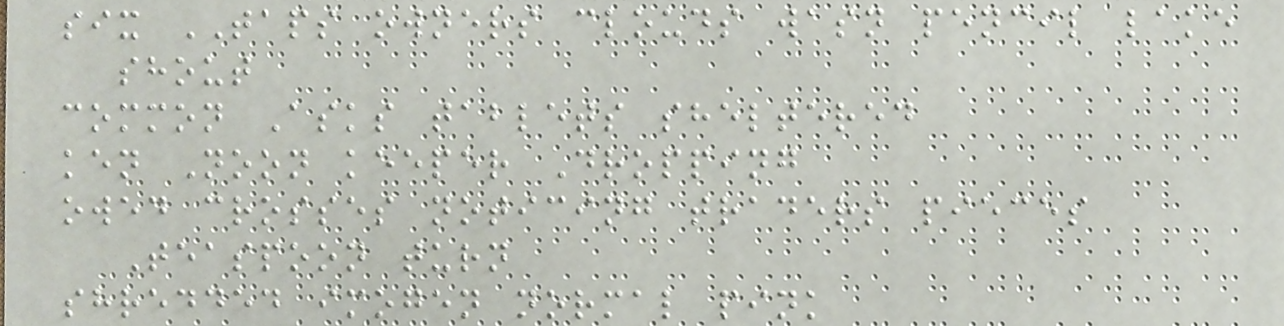six TAPS owners clouds wasn pencil lake
shout
common Asks tablets sheltered
ken Noon keeper Dropping
owed crosses noticing traders pieces
Teaspoon turn
shredded imogen normal pink
